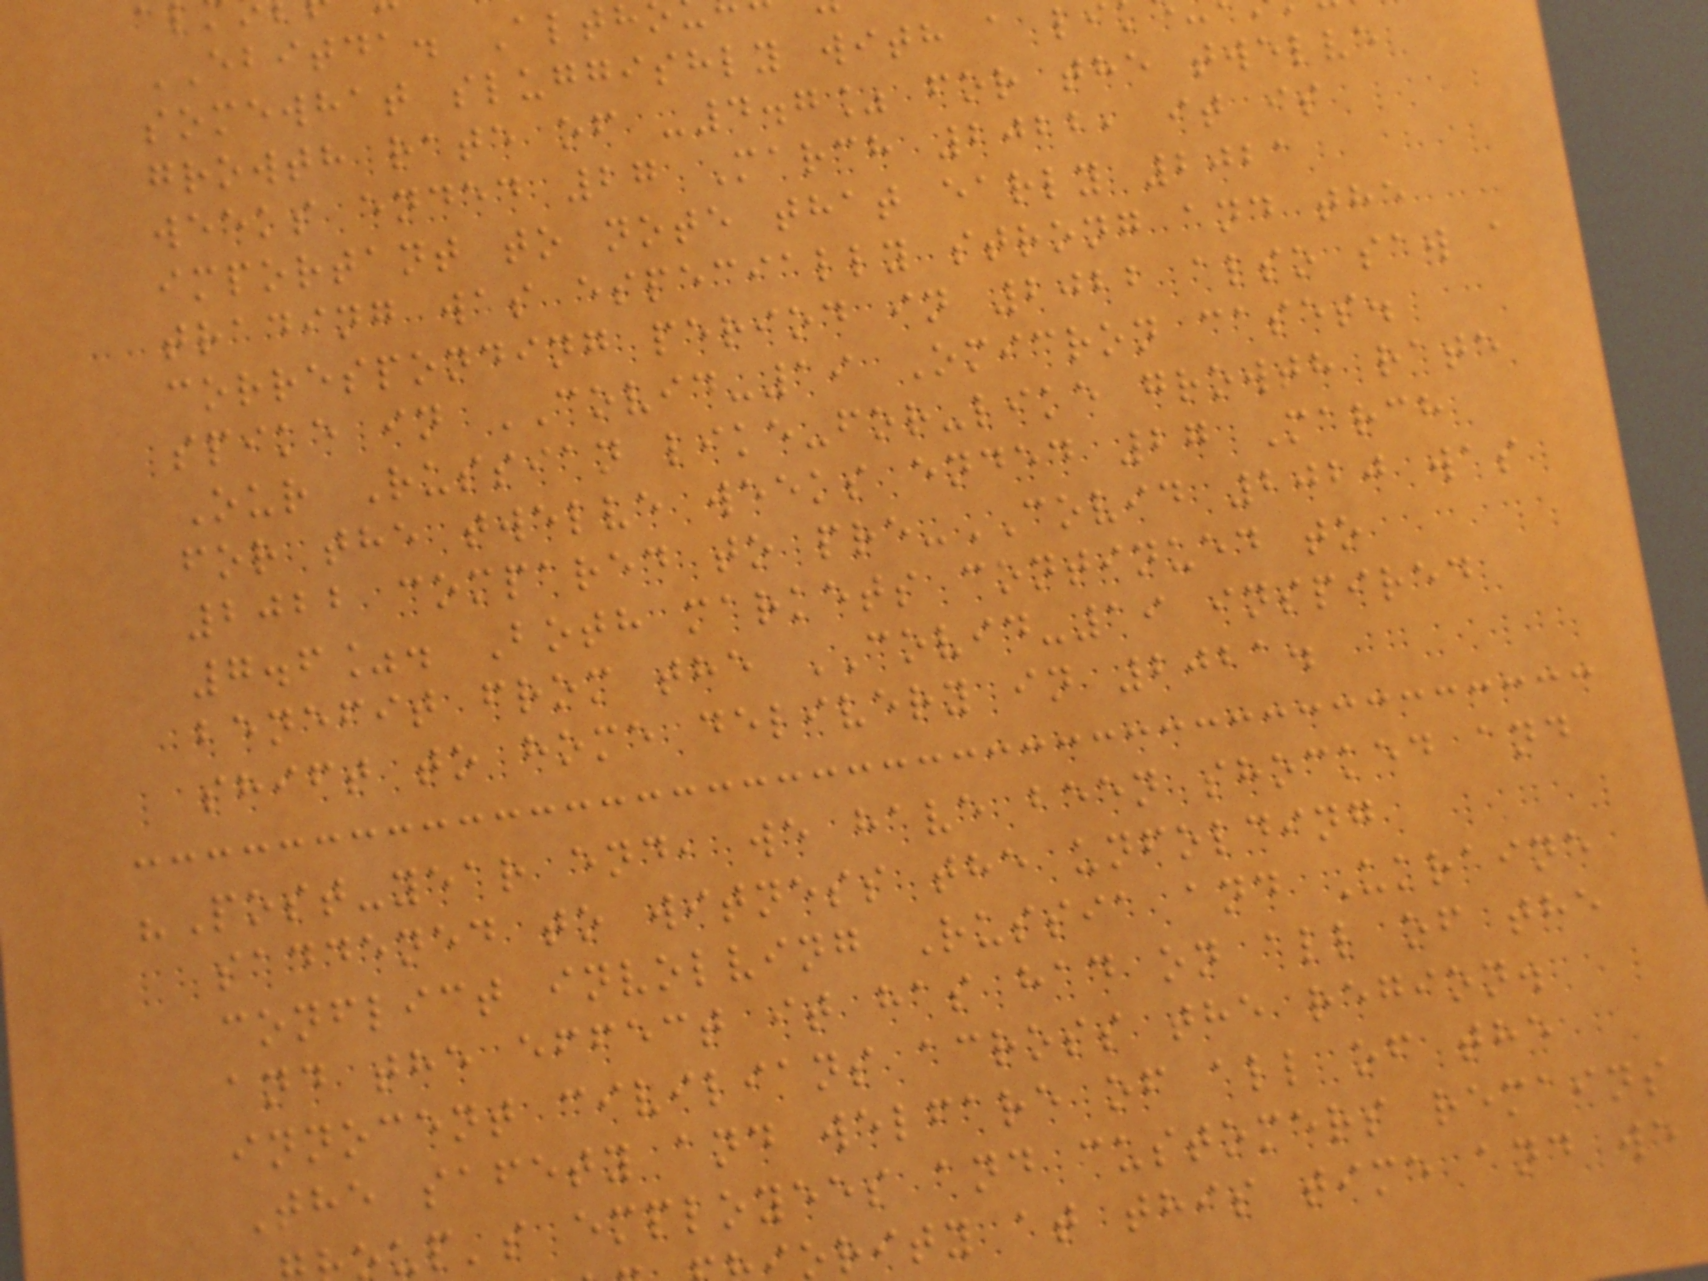EBITDA. Alth
somewhat sluggishly with a li
growth rate of -4.7% for the twelve
weeks ended 27 March 2022, it is
important to note that early 2021
trading was especially strong and the
corresponding period in 2022 also saw a
spike in COVID-19 Omicron cases.
Our Russian like-for-like growth rate
for the twelve weeks ended 27 March
2022 compared to pre-COVID 2020 was
7.6%. Both markets continued to
benefit from the COVID-19 inspired
shift to home delivery in 2021.
"Post-year end, we have been shocked and
saddened to witness the unfolding
conflict involving Russia and Ukraine
and the effect it has had on all of the
innocent civilians across the region.
The safety and welfare of all of the
up's employees and customers remains
ority at this time and we
